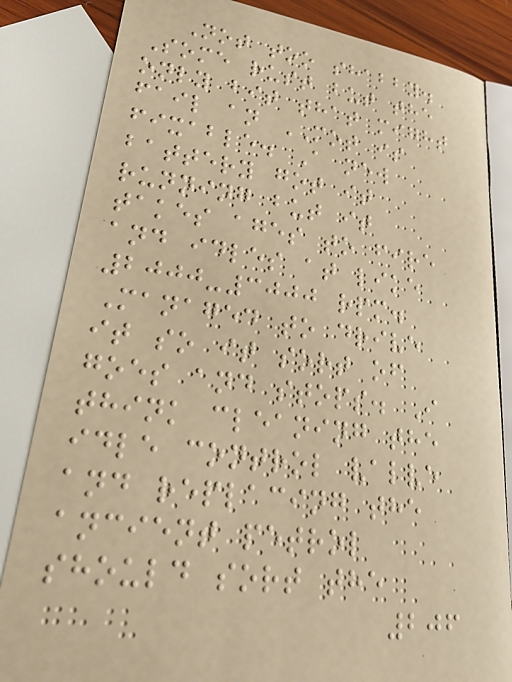Not too shabby.
Some rust but the
only bit that might
fail an MOT is
fixable. A new
battery got it
running but it
takes ages to fire
and idles at like
2000-3000 rpm.
Managed to drive
it so it sort of
goes and stops. I
think cleaning the
idle control valve
and replacing the
ancient petrol
should sort the
206
